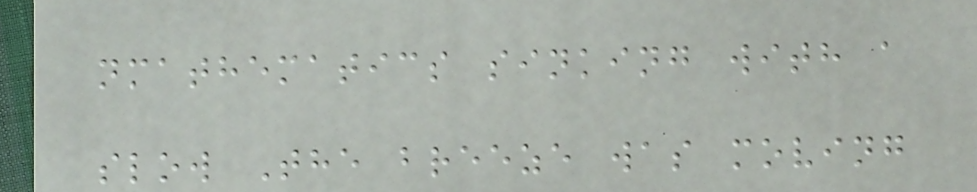nmathematics sinking with a
slow The breeze was moving
